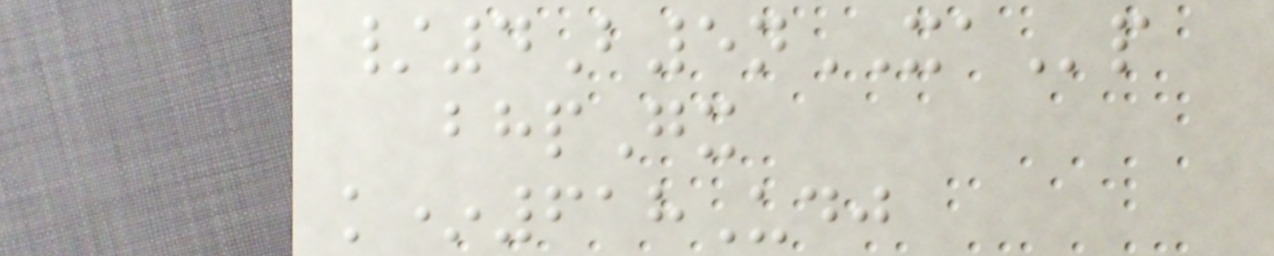/4B5nXAp
bhpGx
k*618Udj
